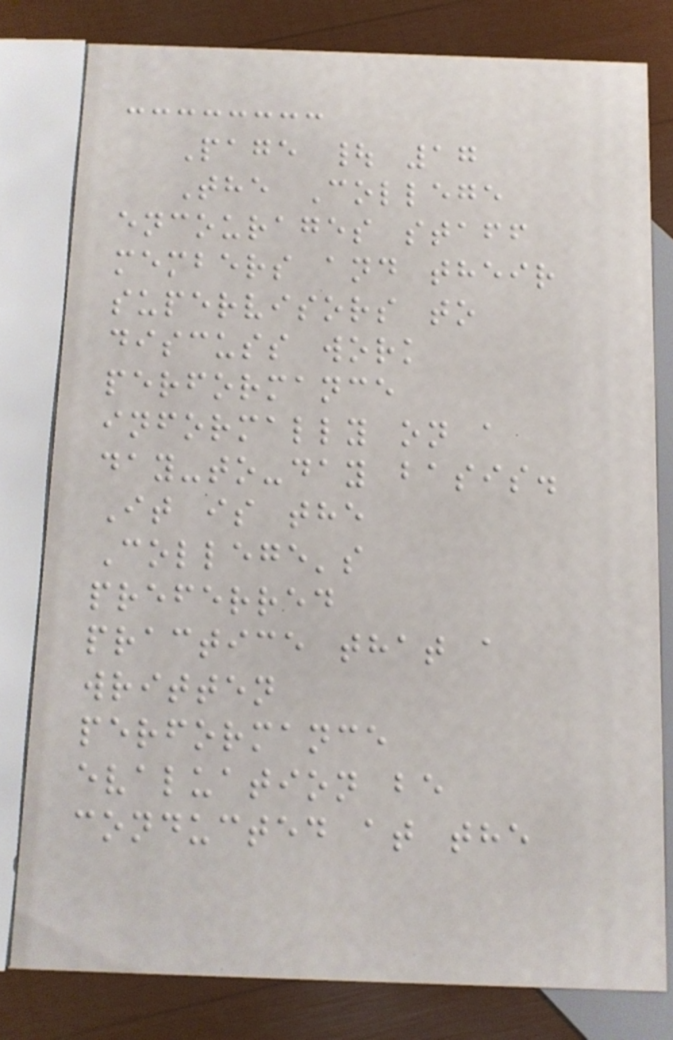Page | 17
The College
encourages staff
members and their
supervisors to
discuss work
performance
informally on a
day-to-day basis.
It is the
College's
preferred
practice that a
written
performance
evaluation be
conducted at the
